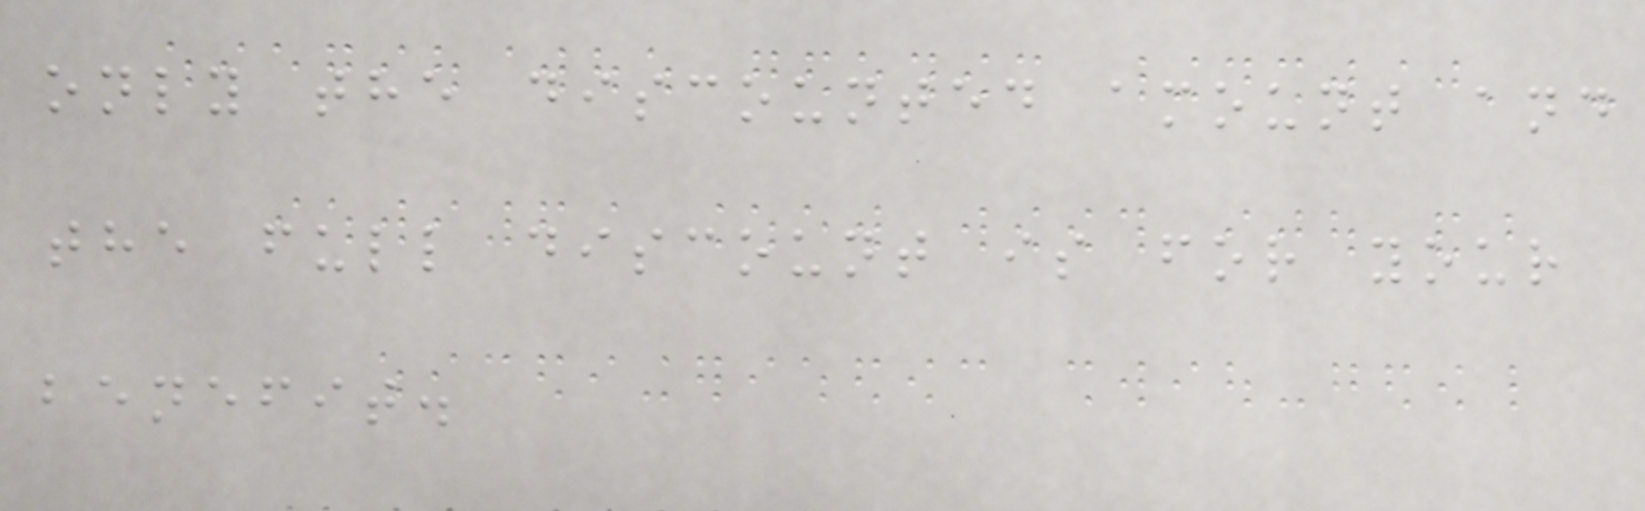only the discounted amount and
the full discount is for your
benefit.
